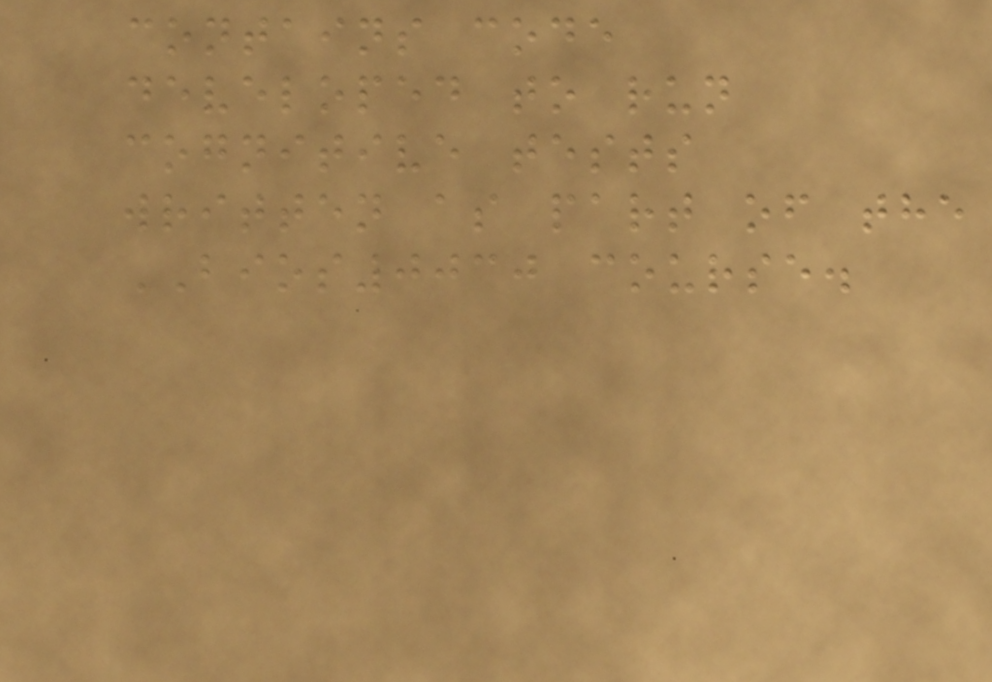contains code
developed to run
cognitive tests
written as part of the
BIOS0030 course.
